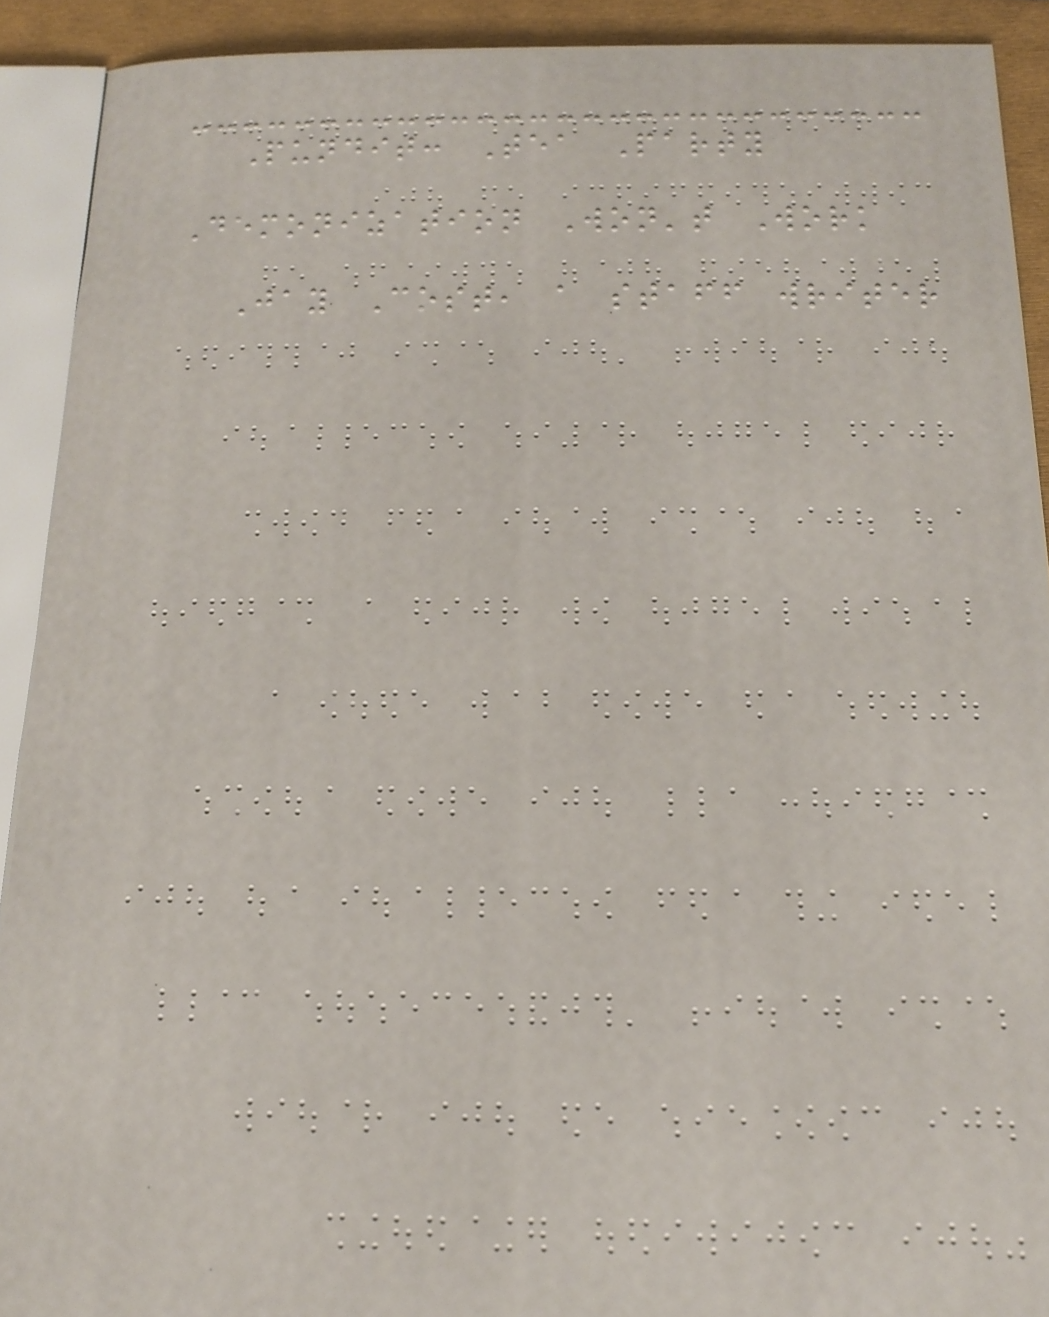Pundit: Tea Party
Demonization Won't Work
Jay Cost, a staff writer
